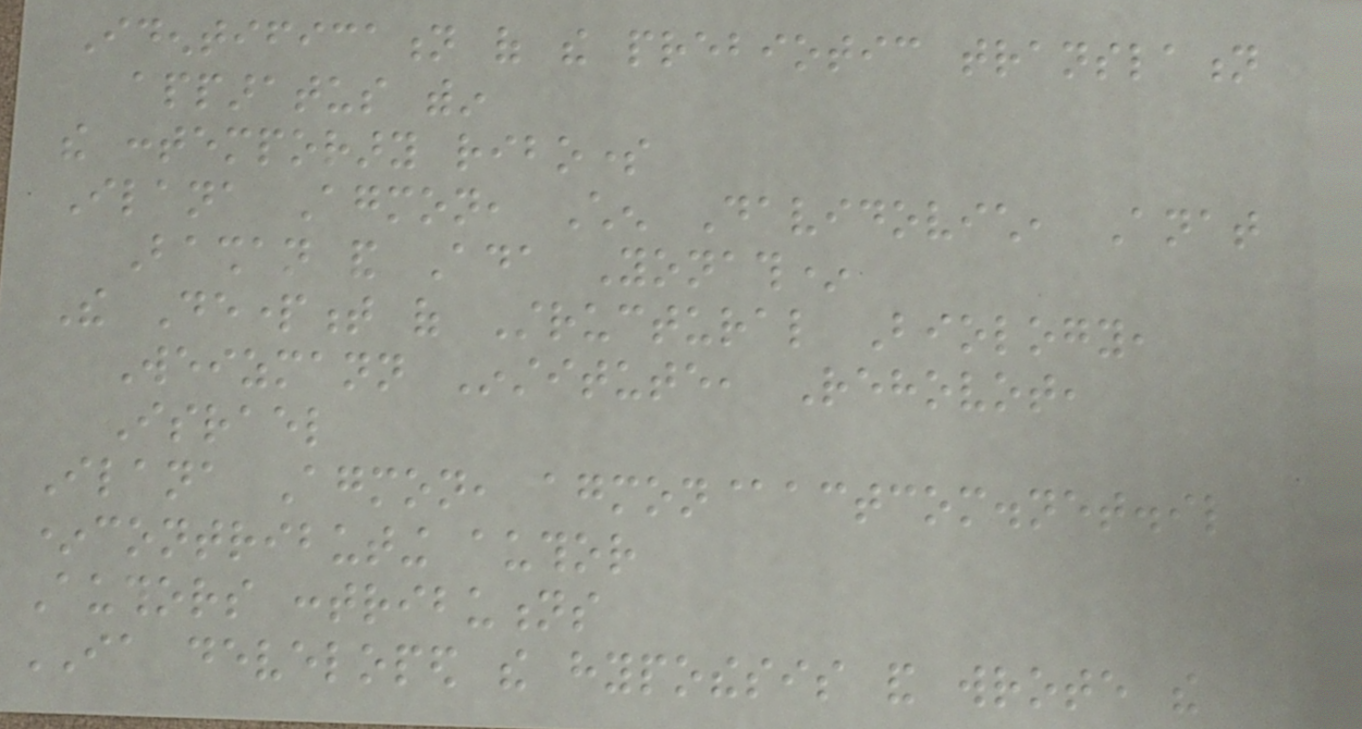Identification of the prebiotic translation
apparatus within
the contemporary ribosome
Ilana Agmon, Chen Davidovich, Anat
Bashan and Ada Yonath*
The Department of Structural Biology,
Weizmann Institute, Rehovot,
Israel
Ilana Agmon, agmon@actcom.net.il
*contributing author
Authors contributions
IA developed the hypothesis and wrote the
